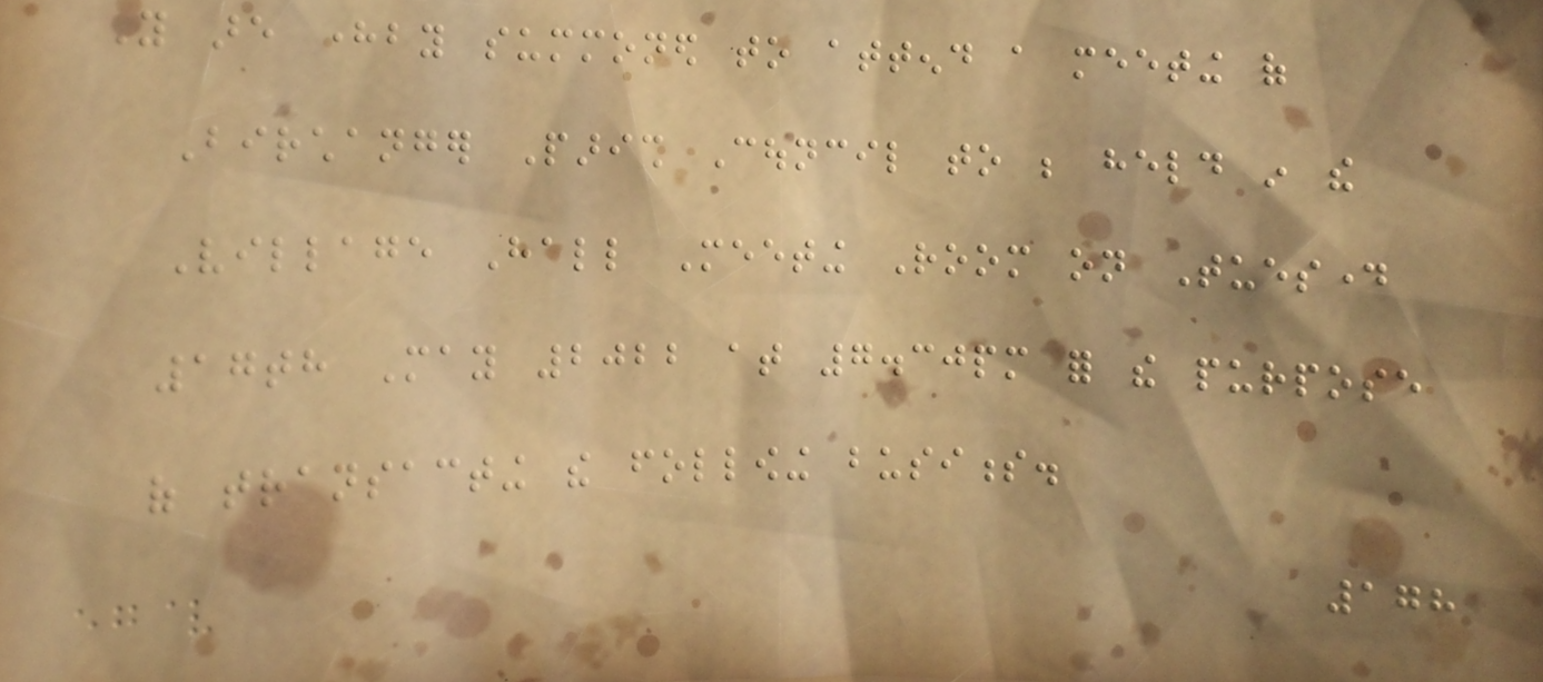You are hereby summoned to attend a meeting of
Birchanger Parish Council to be held in the
Village Hall Meeting Room on Tuesday
17th May 2022 at 7.30pm for the purpose
of transacting the following business.
178
